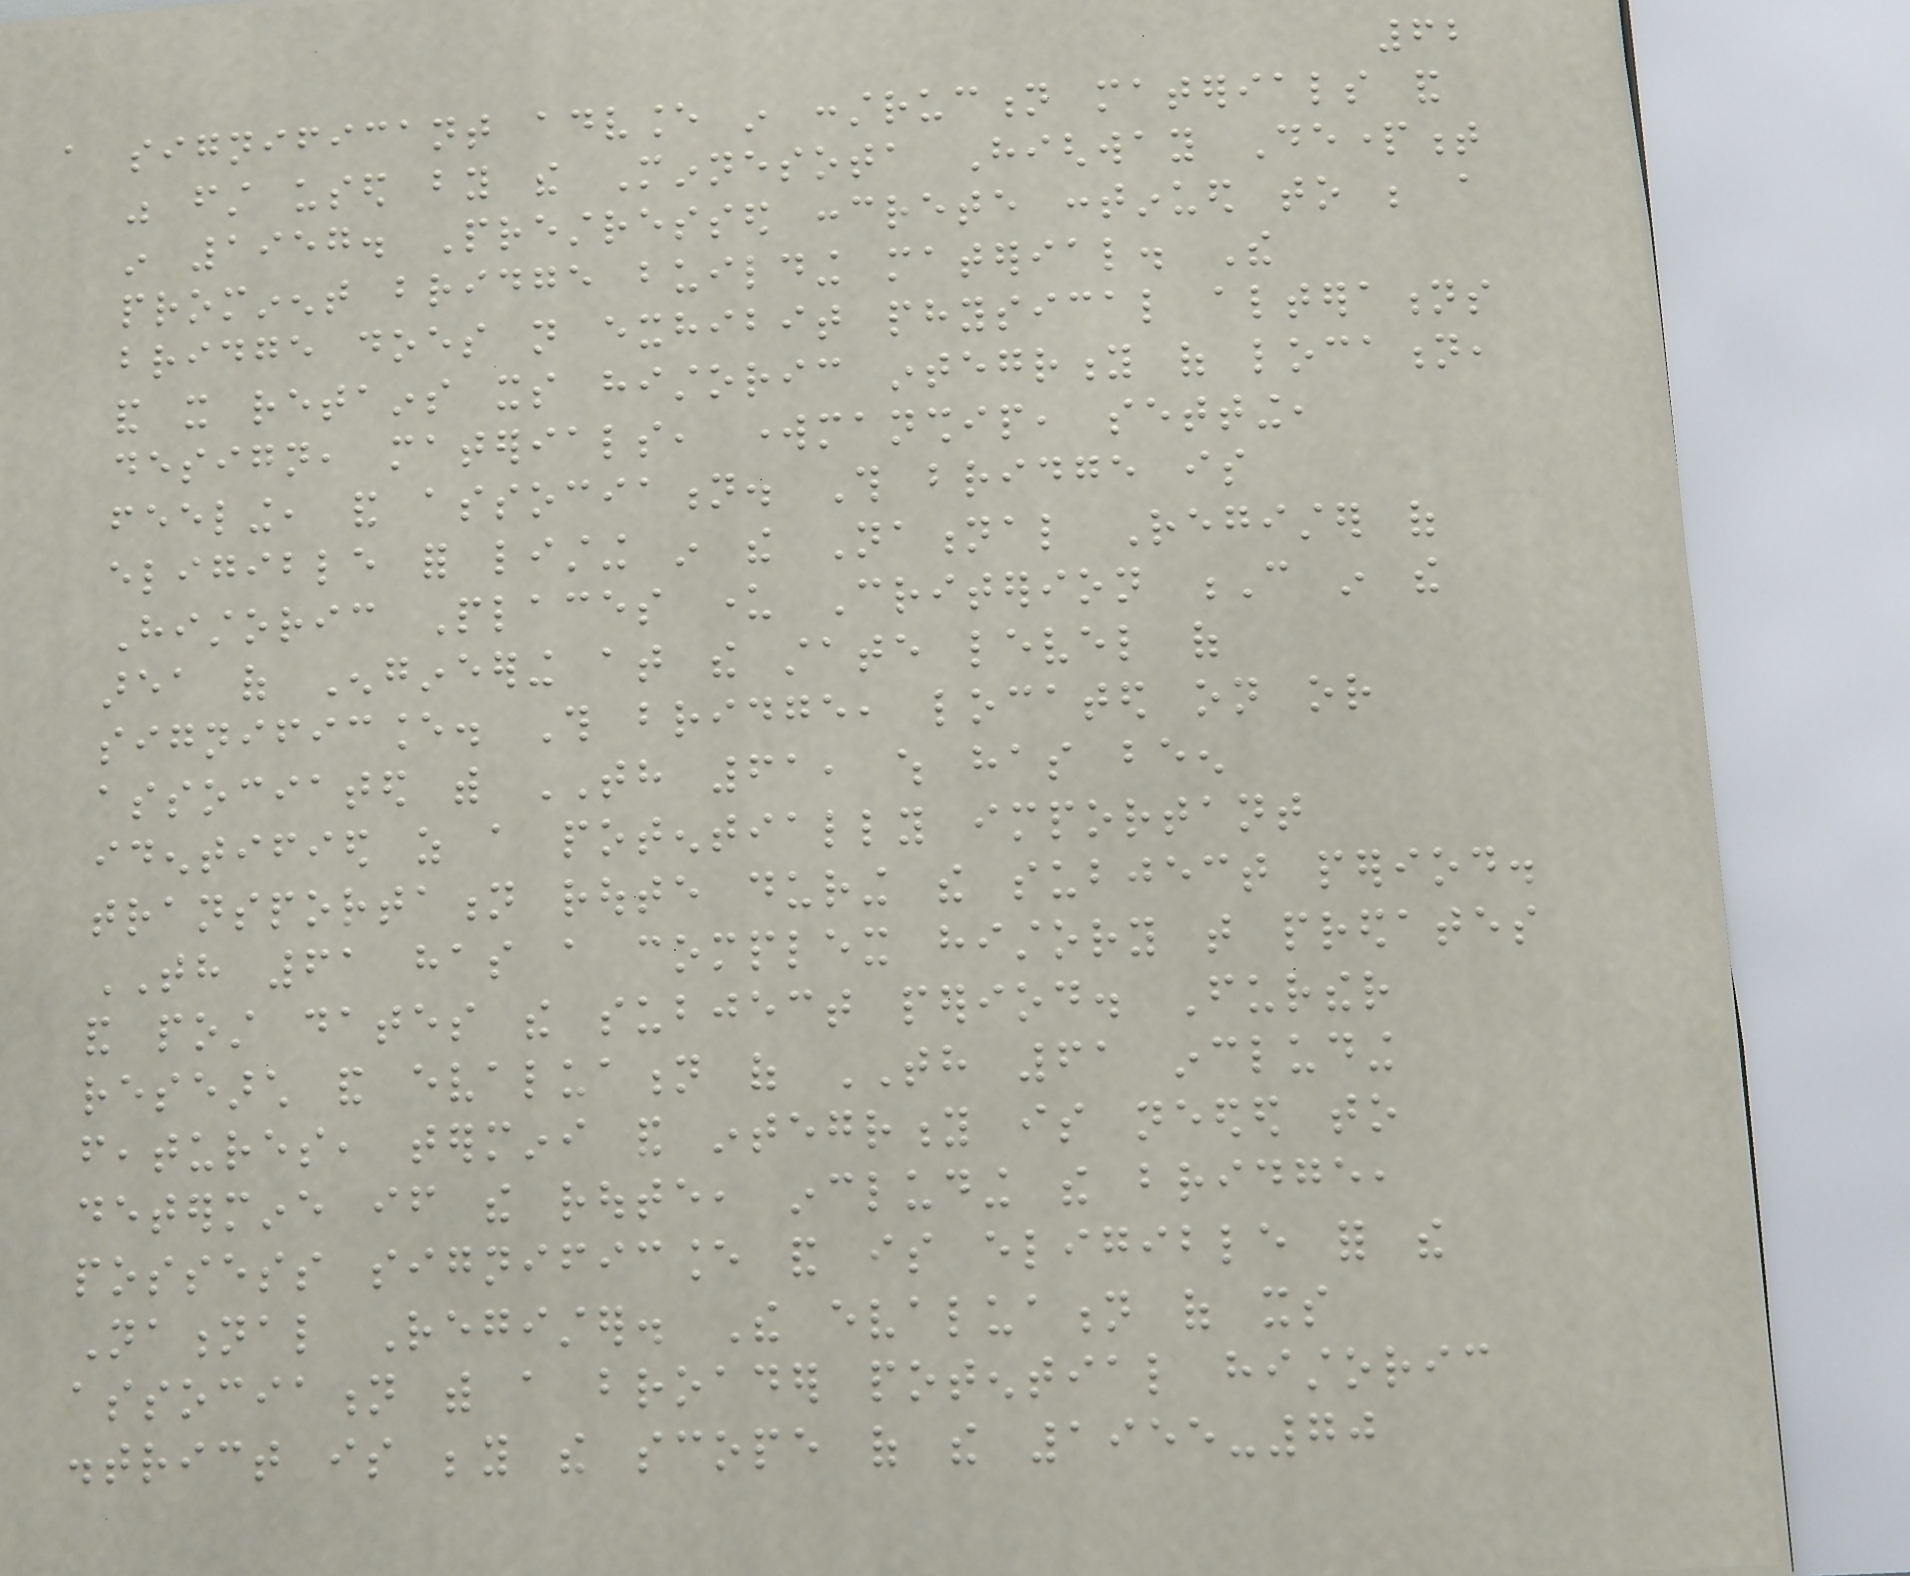62
a significant advance in construction materials and
was first used by the Minnesota Highway Department
in 1957. Prestressed concrete continued to be a
prominent bridge building material. The
bridge does not exhibit physical alterations
and it retains its historic integrity of location,
design, materials, workmanship, setting,
feeling, and association. This bridge is
eligible for listing in the National Register of
Historic Places under Criterion C in the
area of Engineering at the state level of
significance. This bridge, located on or
associated with TH 61, which has been
identified as a potentially important
transportation route during the subject period.
TH 61 has a complex history that predates
and post dates the subject period. Further
research and evaluation of TH 61 including
features, termini and integrity is needed to
determine if the route, including the bridge,
possess significance and is eligible for the
National Register. The evaluation of its
association with a broader potential historic
district is beyond the scope of the 1955-70
